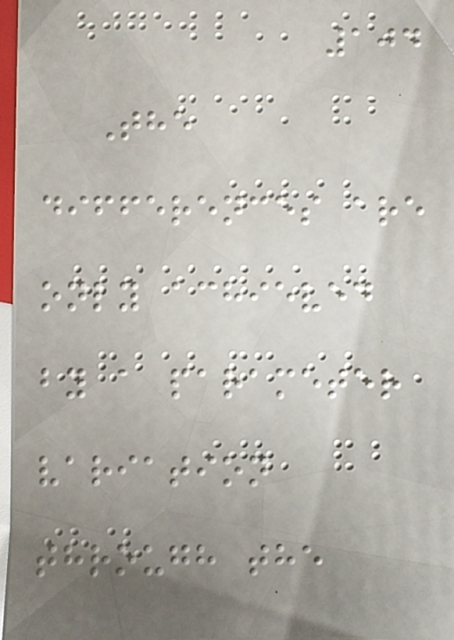104
The
differences are
only achieved
by a parameter
variation
through the
